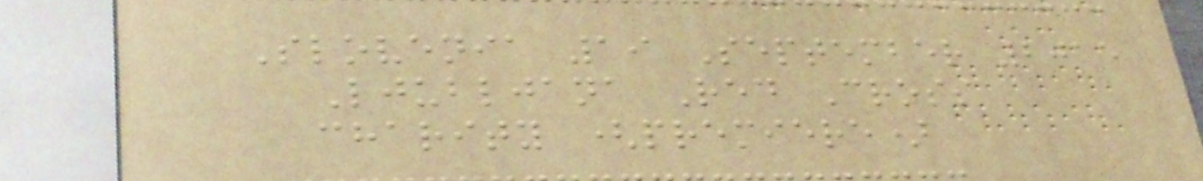Slovenia 19 September 2015
Ljubljana Red Cross
charity (premiere)
